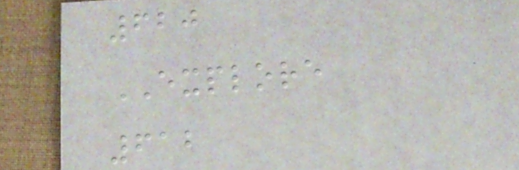620
EXPLORE
612
